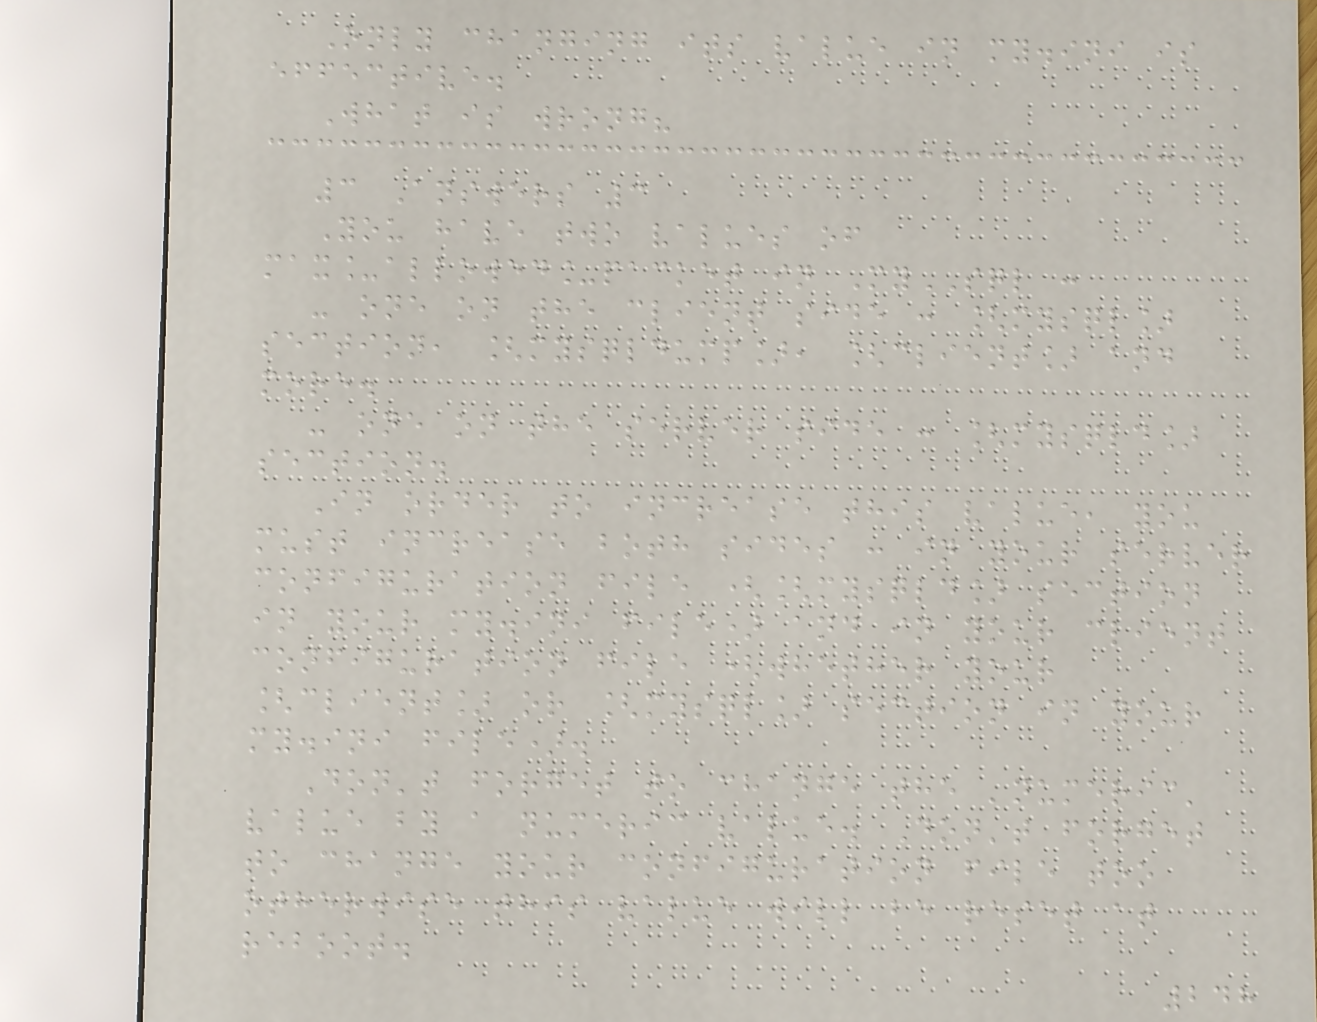Only changing its value in my.ini is
effective.
What is wrong?
3 Answers 3
You have two values of
max_allowed_packet in MySQL :
- one on the client side : [mysql]
section, [mysqldump], [client] and
more.
- one on the server side : [mysqld]
section.
In order to increase this value, you
must increase both sides : in your server
configuration file ([mysqld] section
in your my.ini file) and in your client
configuration file (whether your
[client] or [mysql] section in your
my.ini file).
Don't forget to change the 'numeric'
value by a numeric value. Don't forget
to change your configuration file too
otherwise this value will be reset at
reboot.
248
